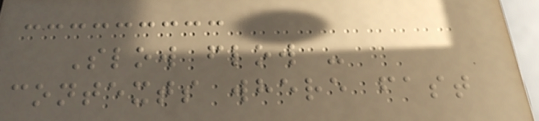Slow flow -
contexts where fast
